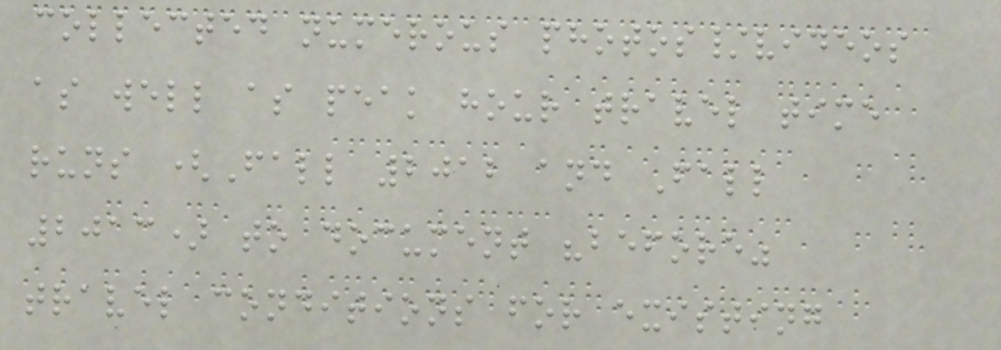collected numerous photos/videos
as well as peak hour travel time
runs (Fall 2012 and Fall
2013) to document "before"
travel conditions for existing
